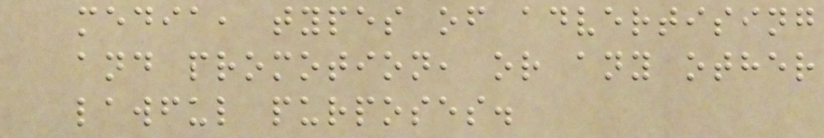media, types of advertising
and promotion, or any other
lawful purposes.
